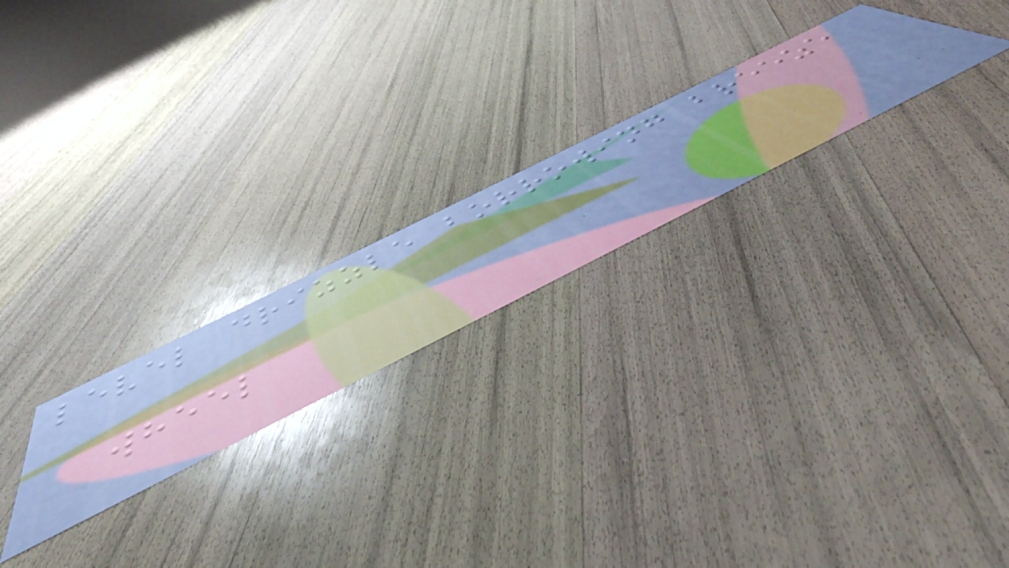level drizzle borrowing breeze
wheel
